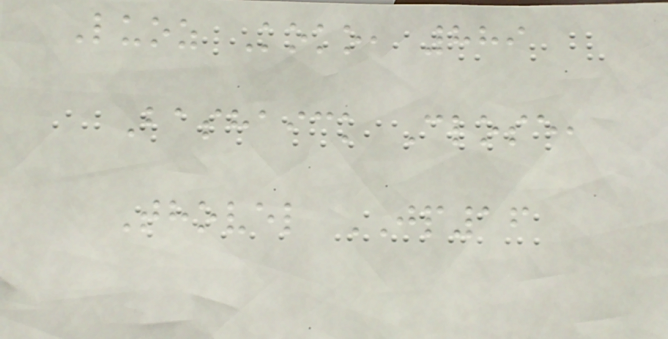Luoz Koko, 889
Bashaick Close,
Thovel JP16
